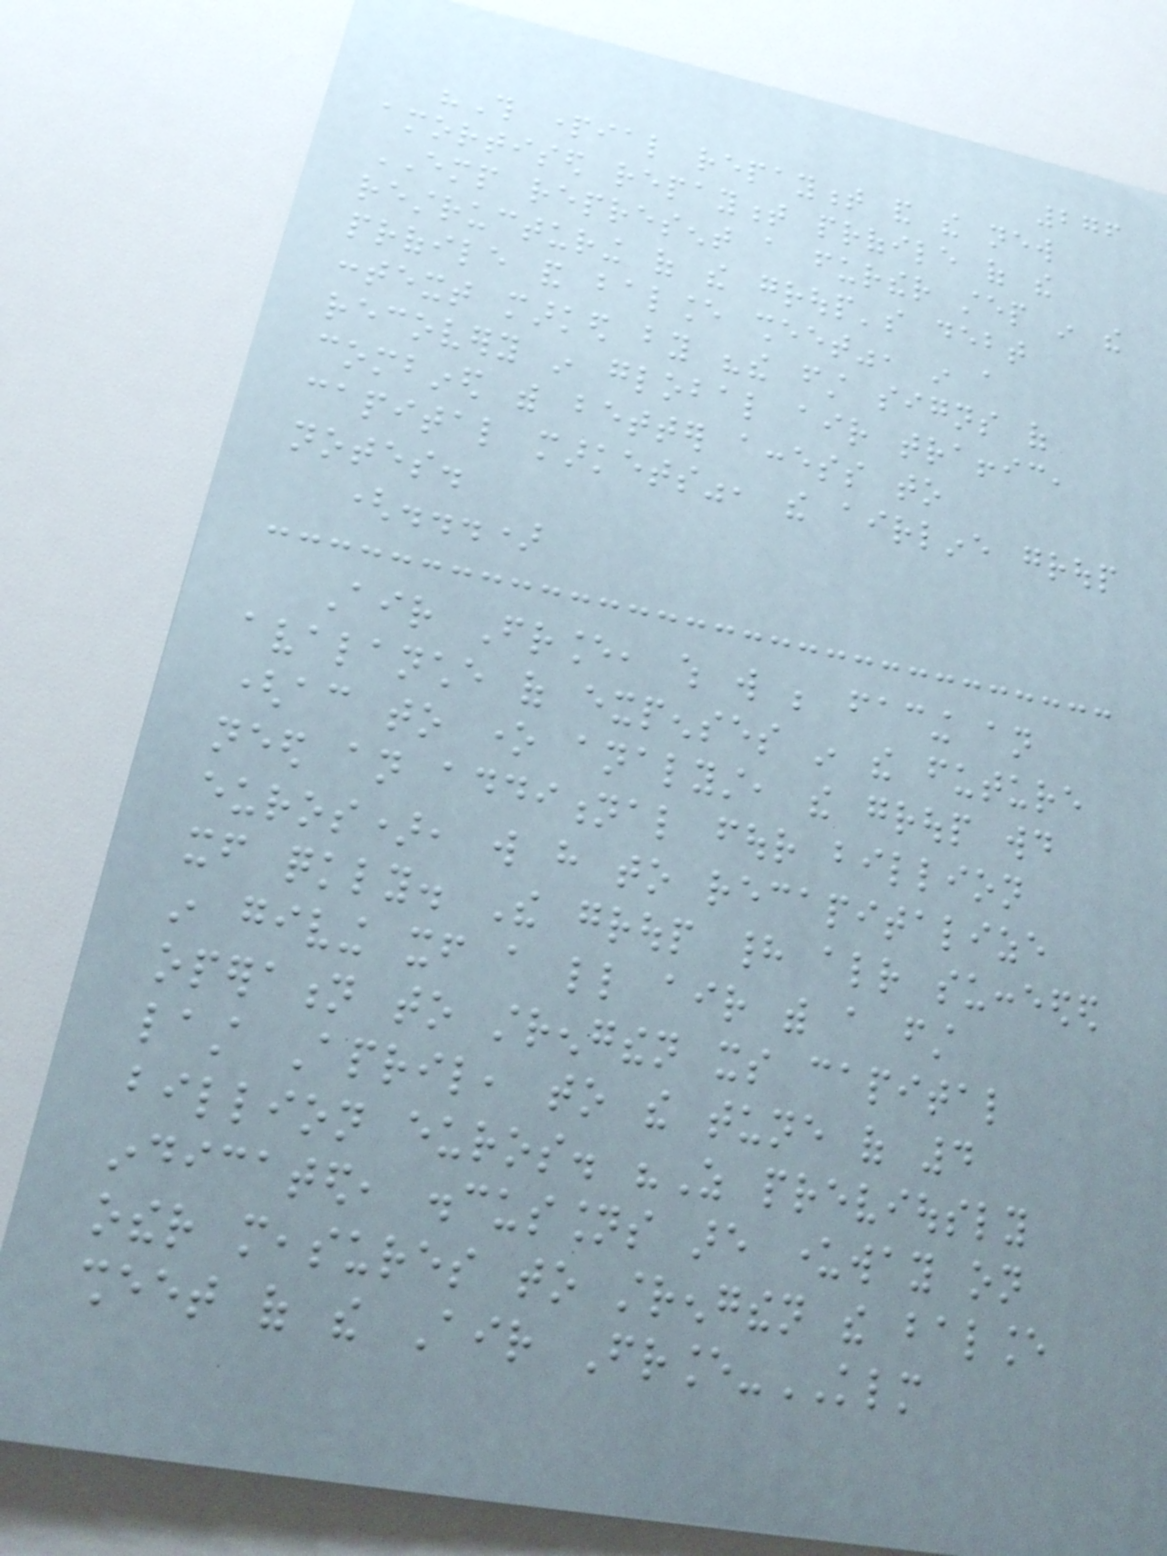276
"This partial repayment and the new
amortised repayment profile of the
EMP represent a further step in the
restructuring of the group's debt
profile and balance sheet", in a
context marked by "the first signs of
recovery in global air traffic,
combined with better access to
capital markets", the airline group
notes.
(...)
Air France, which will be facing an
avalanche of expenses in the future
(according to one analyst, the group would
need an additional four billion
euros), will have to recapitalize
itself quickly. The group had already succeeded
in giving itself a little air with a first
operation to strengthen its capital
last April, to the tune of 4
billion euros. "As previously
indicated, discussions are underway on
other measures to strengthen the balance
sheet of the Air France-KLM
